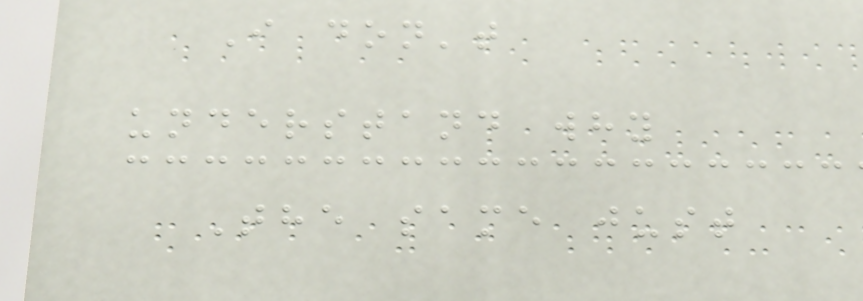I don't
understand why
The same just
